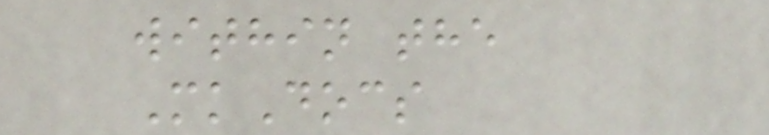within the
MkDocs
